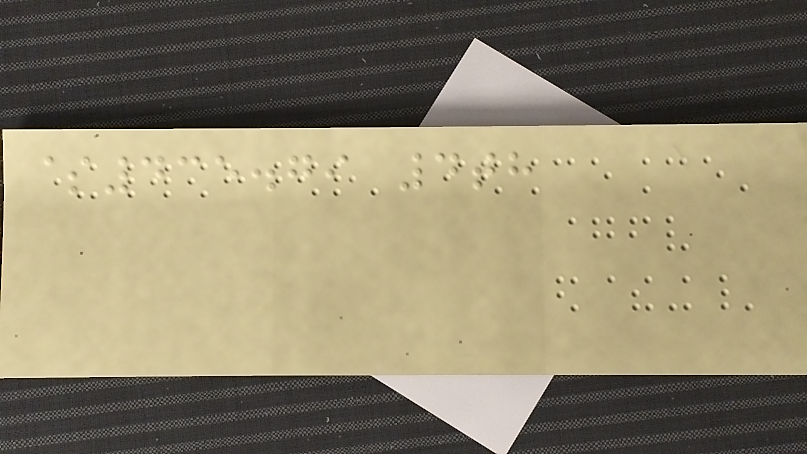$435.79 4th
